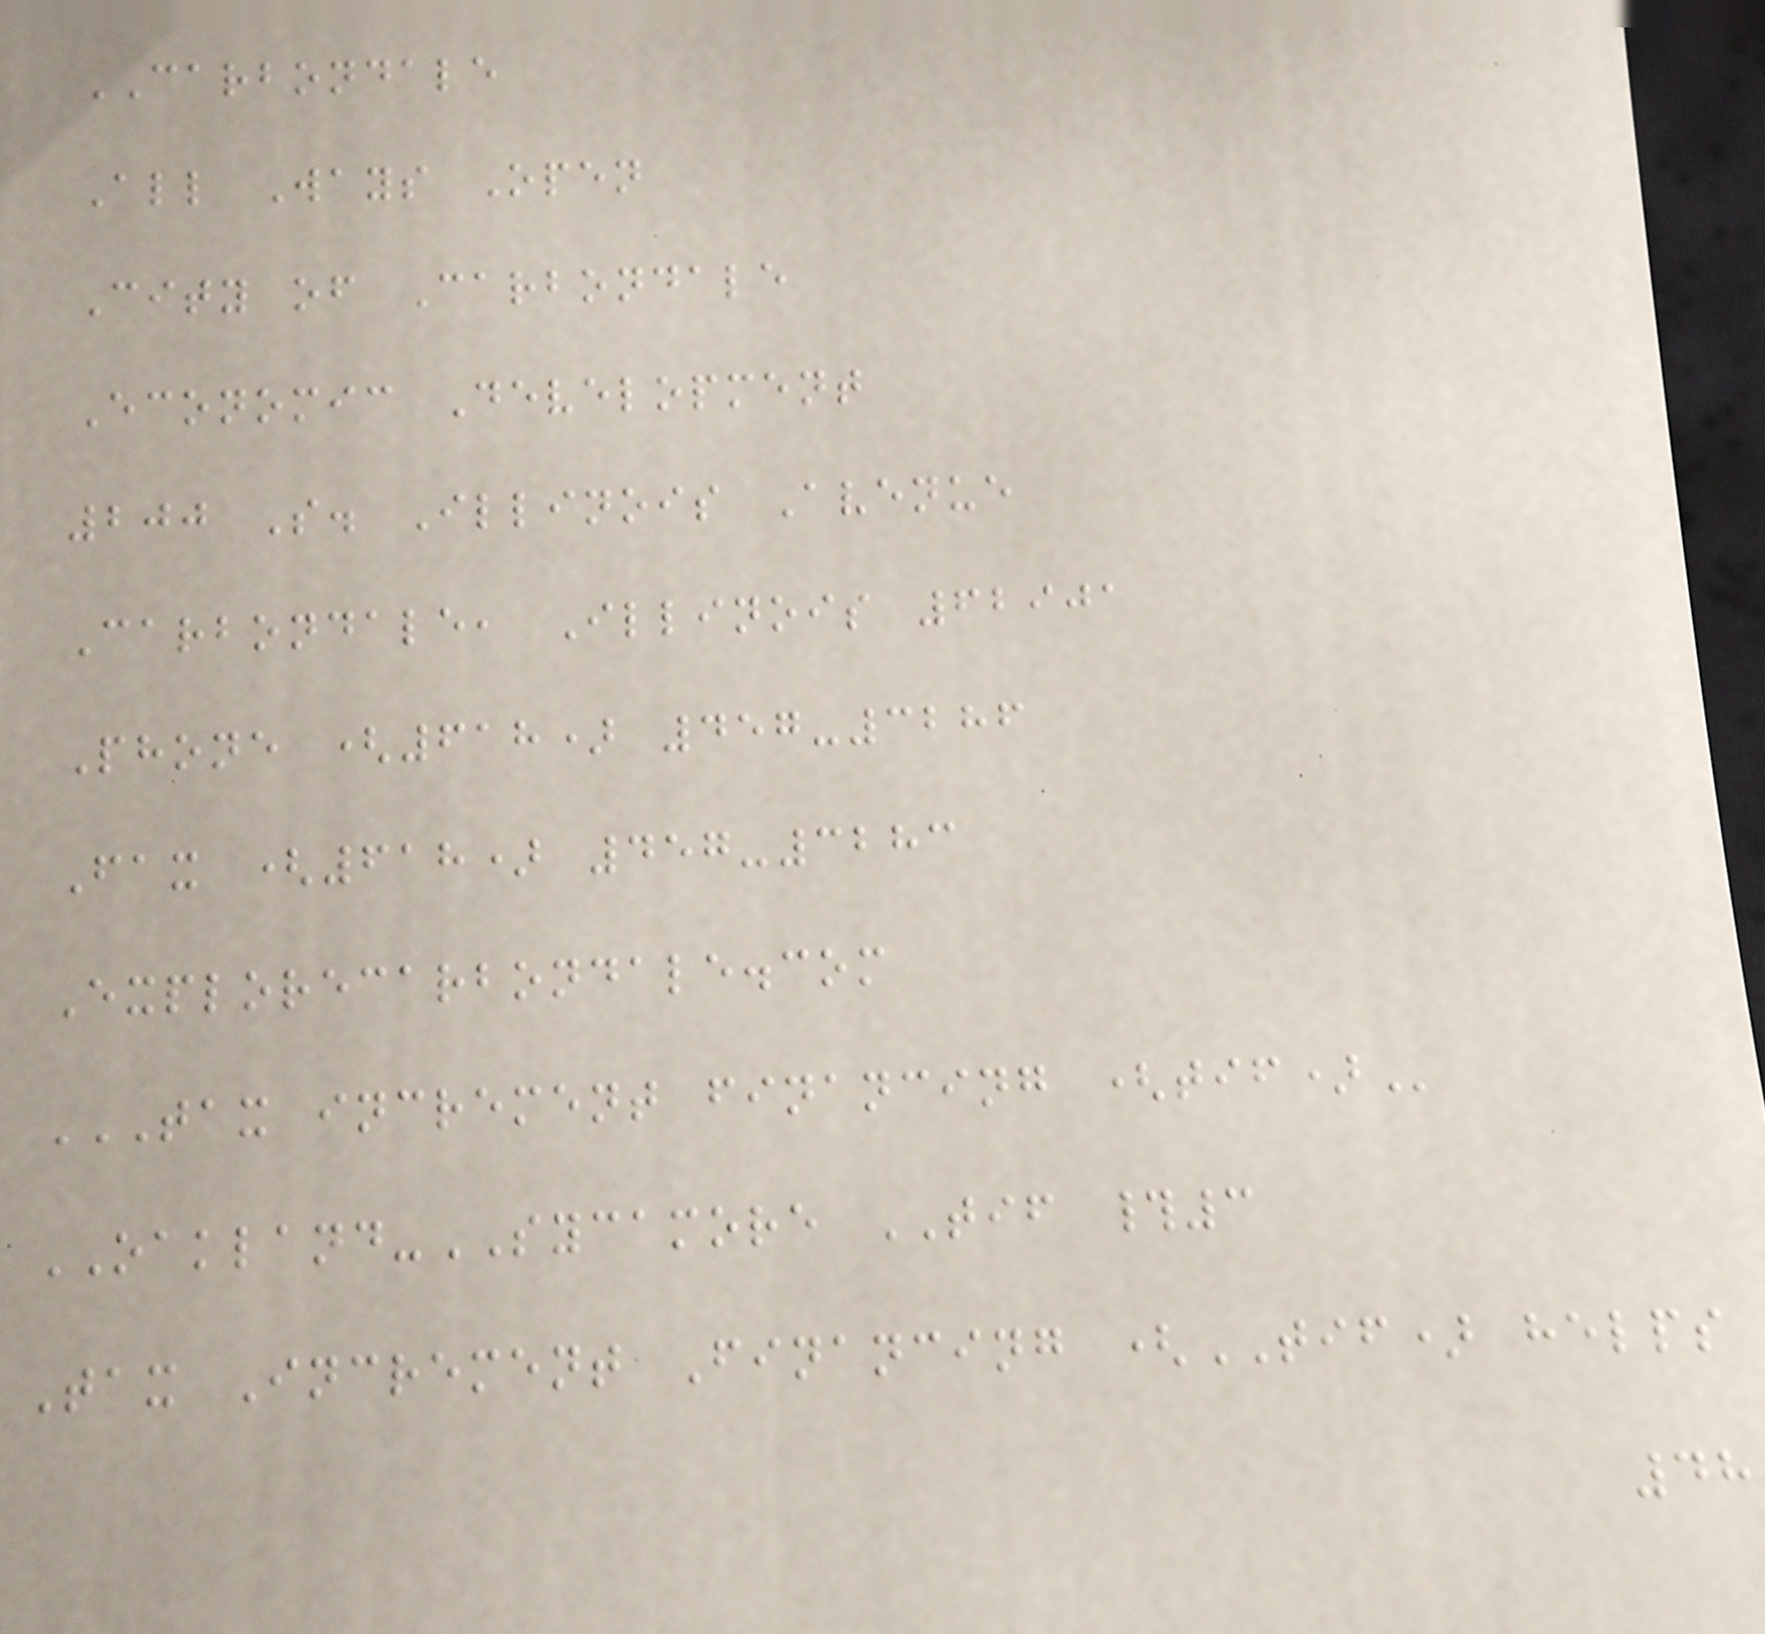CARBONDALE
All Ways Open
City of Carbondale
Economic Development
200 S. Illinois Avenue
Carbondale, Illinois 62901
Phone (618) 457-3286
Fax (618) 457-3283
Explorecarbondale.com
TAX INCREMENT FINANCING (TIF)
OAKLAND-SYCAMORE TIF #3
Tax Increment Financing (TIF) helps
48
